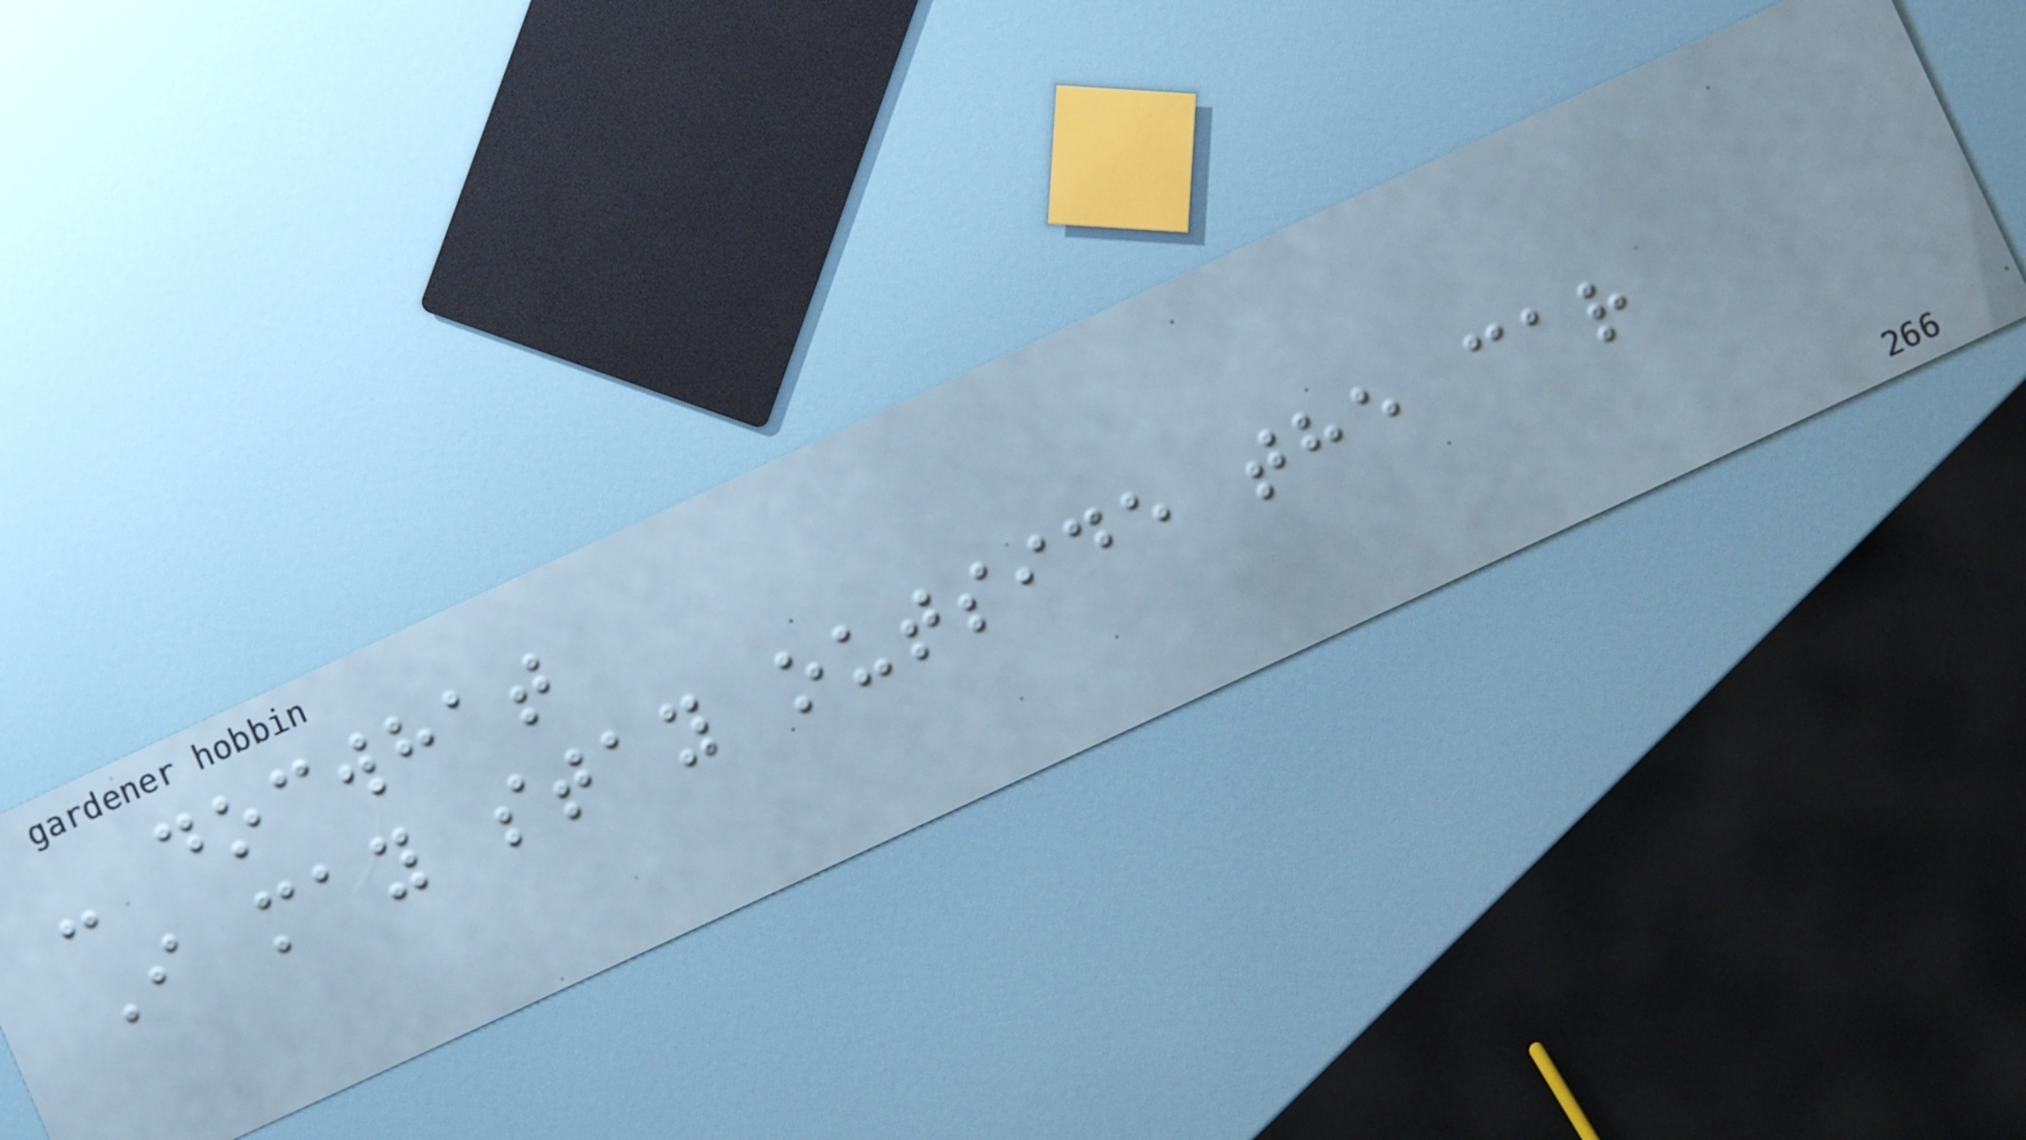- docwhat
I may stay outside the car
